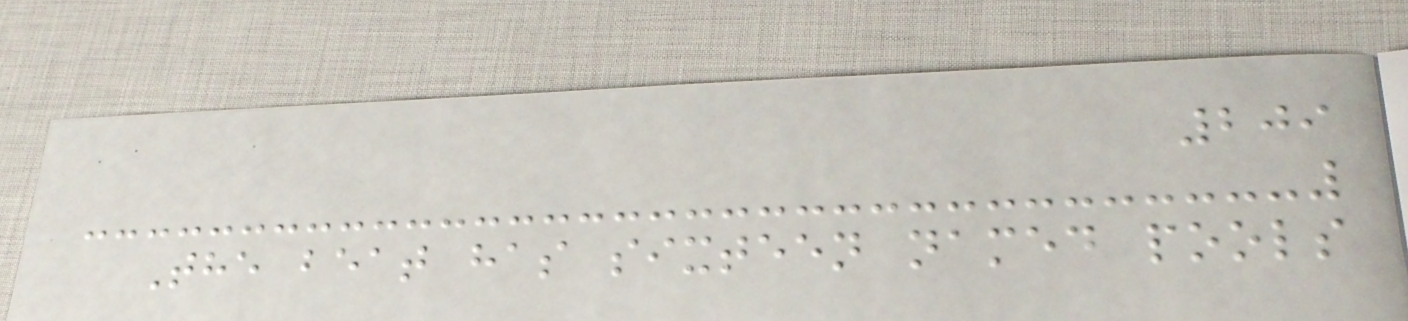209
The beat has sixteen named pools
